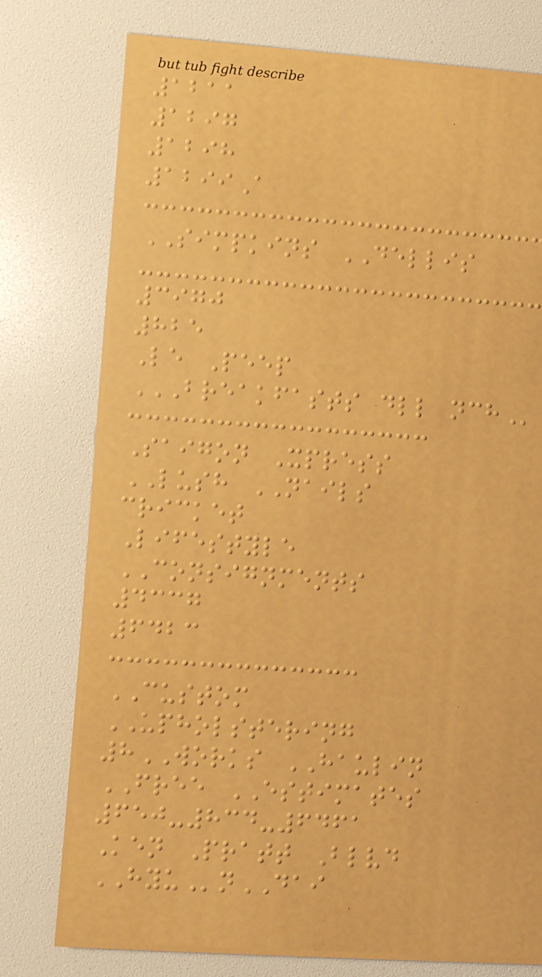1211
1297
1298
1299A
SIMPKINS DELLIS
3970
825
Le Peep
BREAKFASTS DLL NCH
Saigon Xpress
LUSH NAILS
cricket
Lifestyle
CONSIGNMENTS
4337
6423
CUSTOM
UPHOLSTERING
8WORKS HAULIN
FREE ESTIMATES
650-834-6461
Ken Pratt Blvd
HYUnDAI
